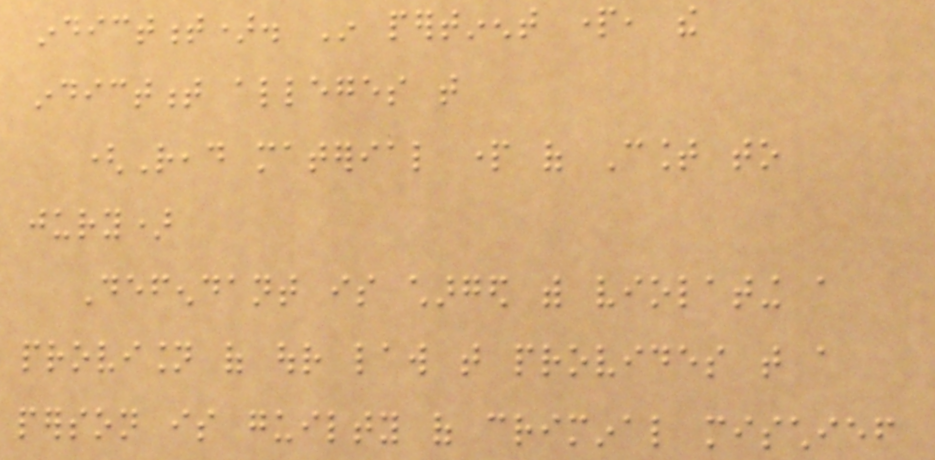indictment). In pertinent part, the
indictment alleges that
(Read material part of Count to
jury)
Defendant is charged with violating a
provision of our law that provides that a
person is guilty of criminal mischief
